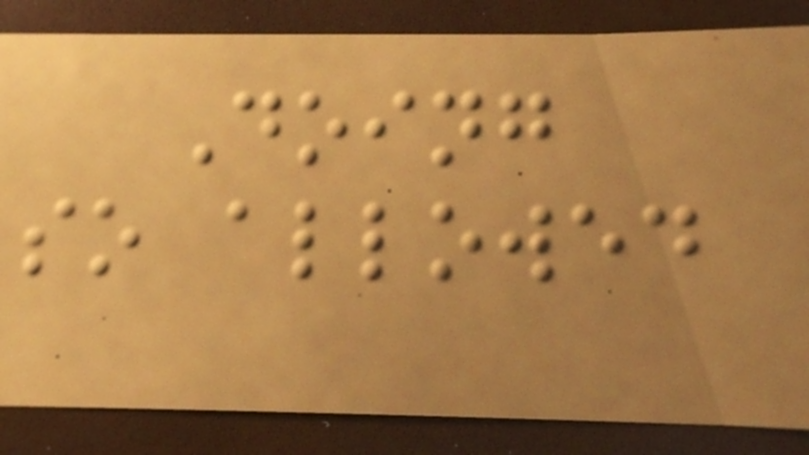Doing
so allowed
